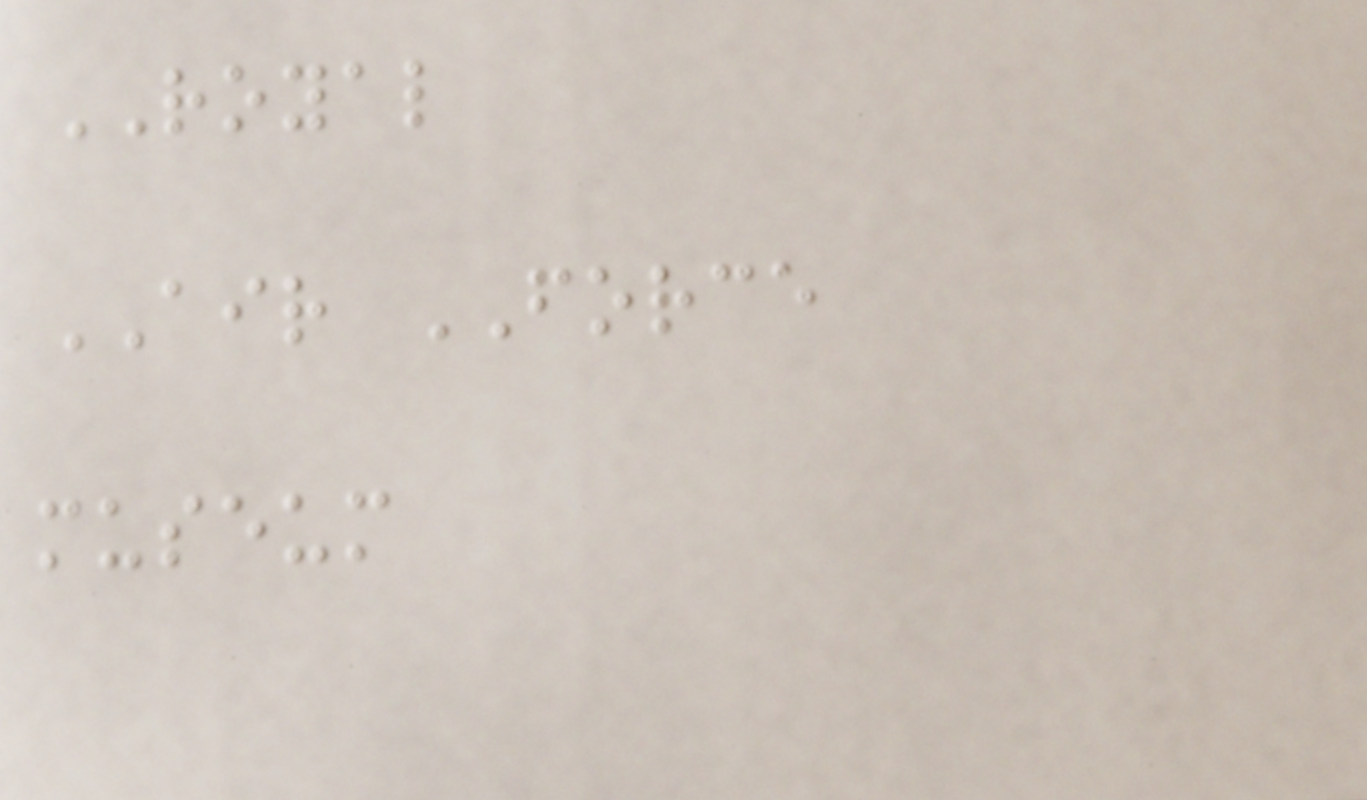ROYAL
AIR FORCE
museum
